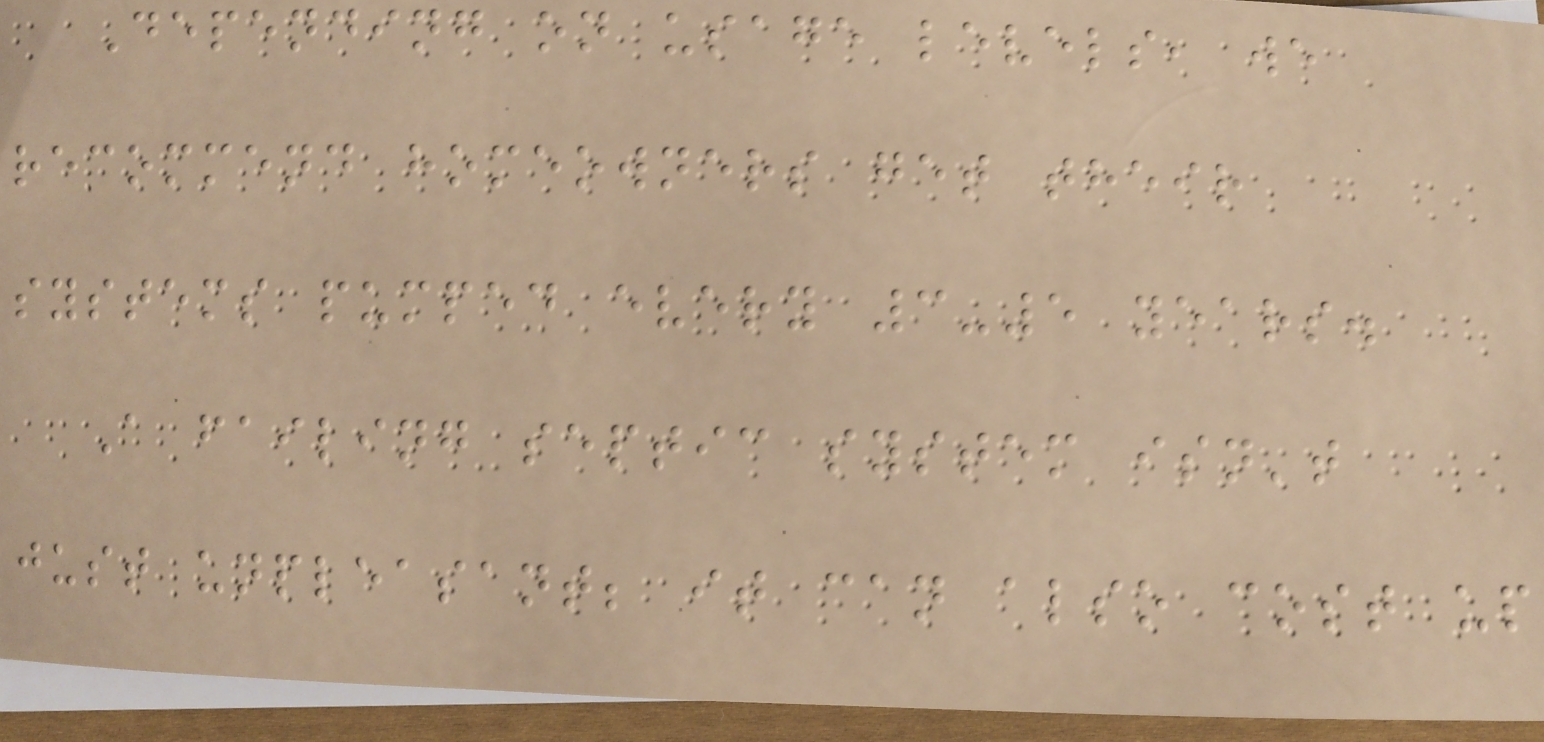Depending on usage levels, we
recommend homeowners get their
systems pumped every 3-5 years.
A failing septic system isn't
just unpleasant; it can also cost up
